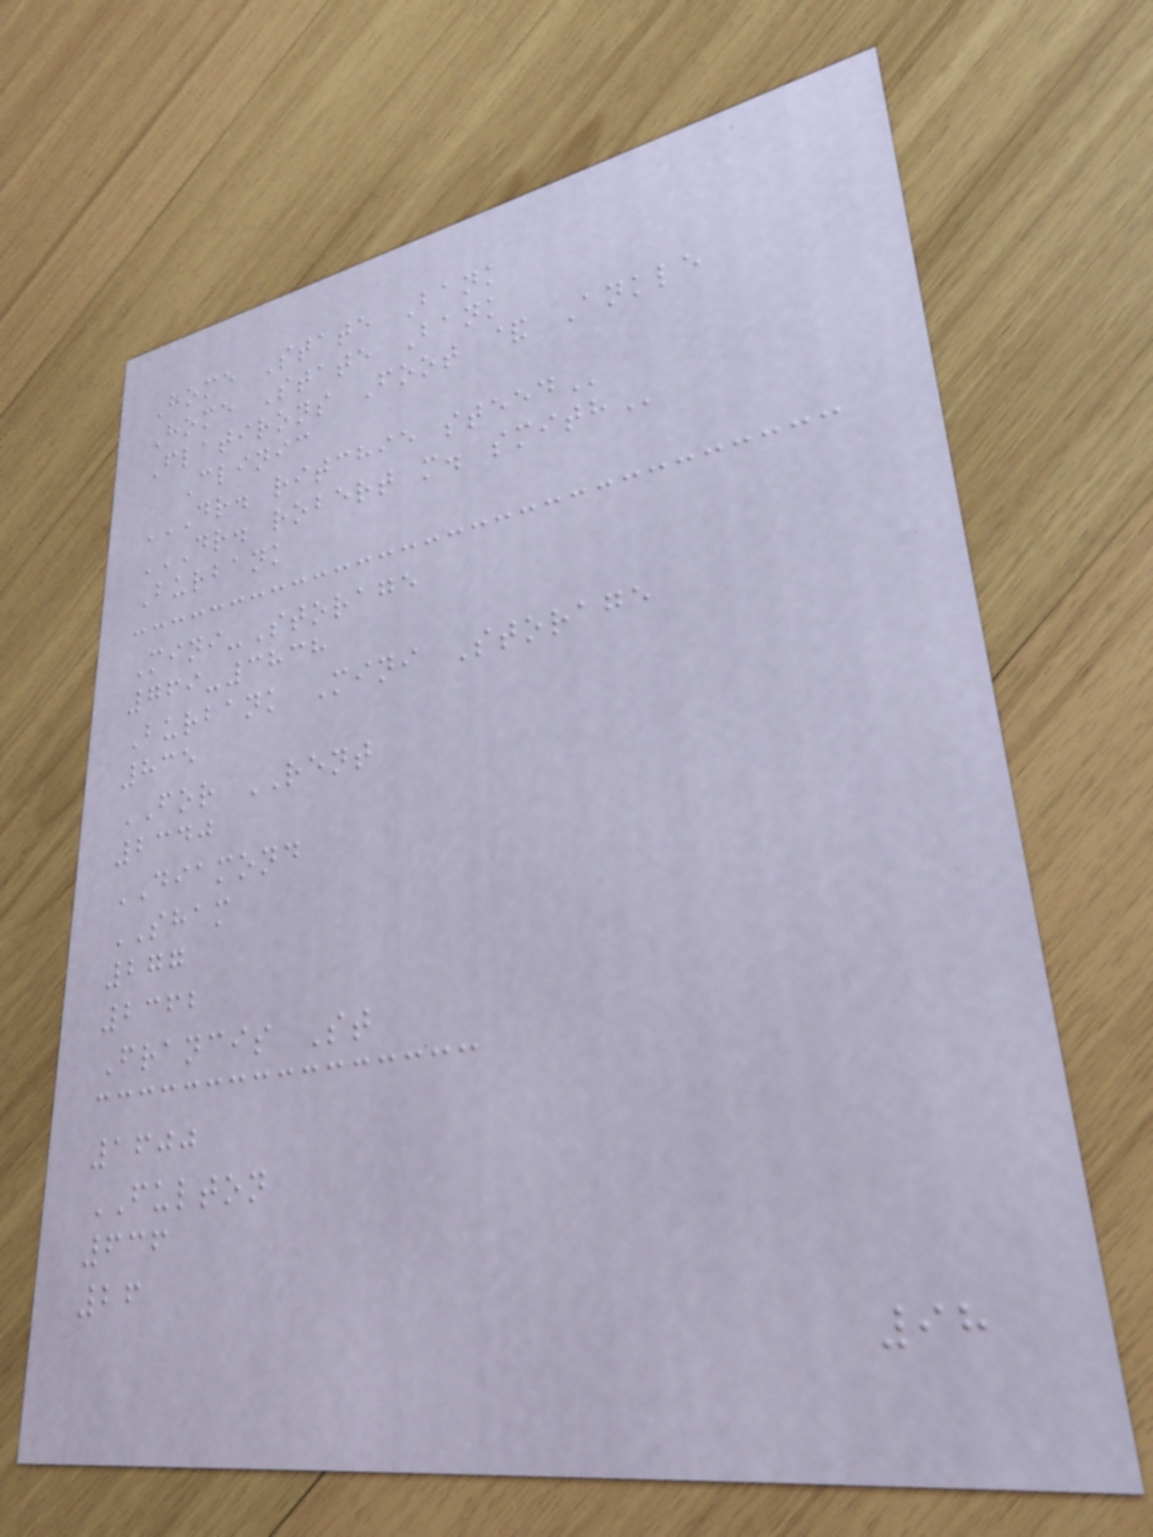Home State Bank
Home State Bank
Flatirons Foot & Ankle
Clinic
DR. RITCHIE STEED
DR. ROBERT M. SMITH
Burbank
Mini-Storage
769-3838
Burbank Mini Storage
835
FOR RENT
2340
DIAMOND
SHAM
277
2362
Francis St
1600
FULTON
636
26
98
